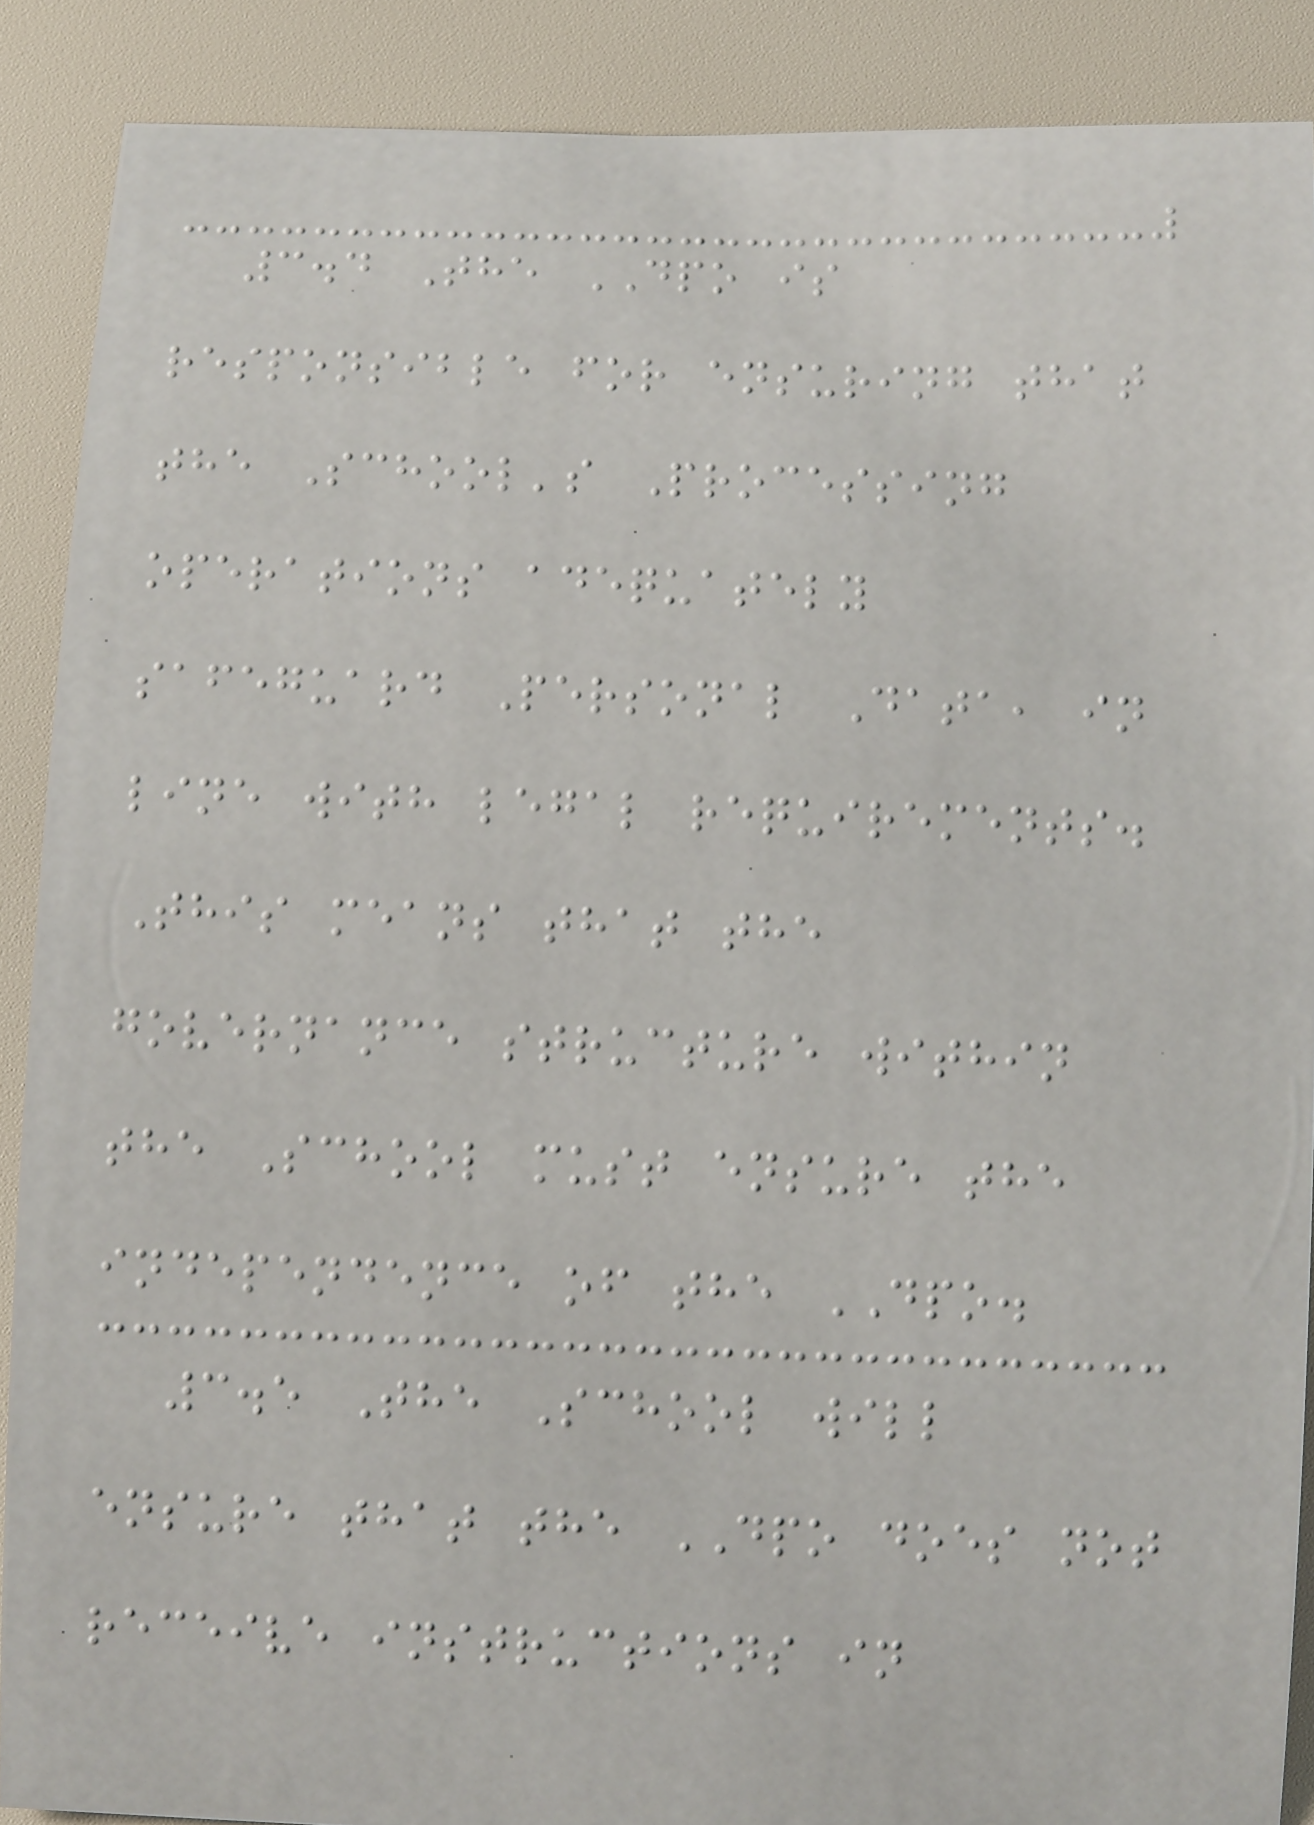3.4 The DPO is
responsible for ensuring that
the School's Processing
operations adequately
safeguard Personal Data, in
line with legal requirements.
This means that the
governance structure within
the School must ensure the
independence of the DPO.
3.5 The School will
ensure that the DPO does not
receive instructions in
